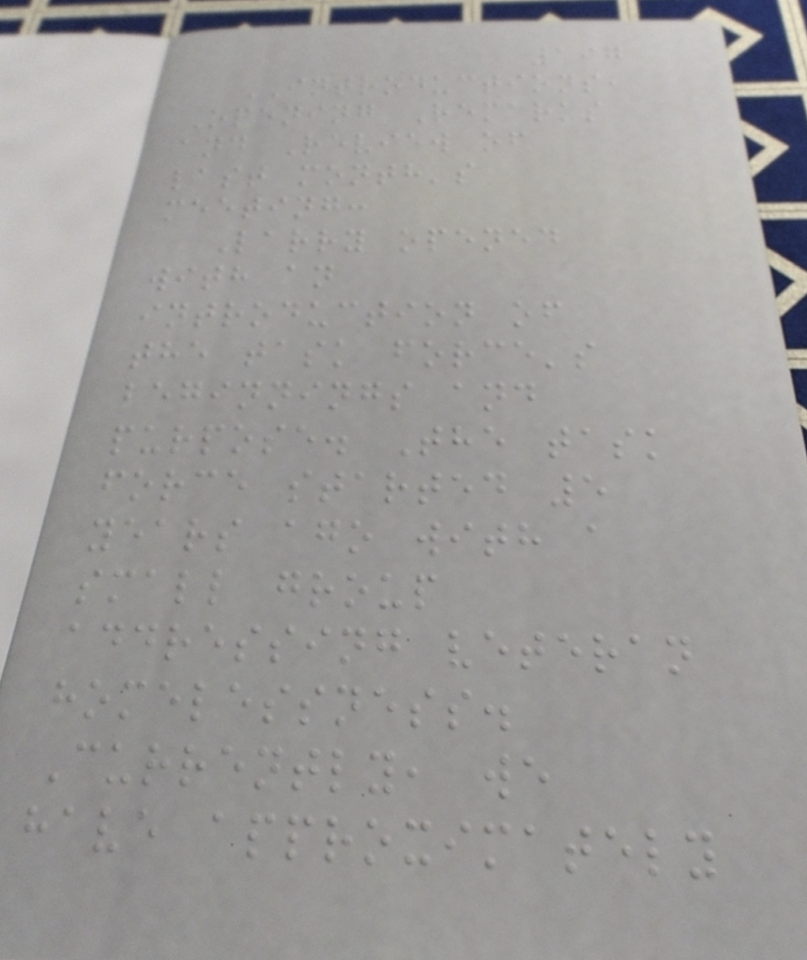197
INTRODUCTIONS,
Opening Remarks
and Review of
last month's
meeting:
Larry opened
with an
introduction of
the task force's
beginnings and
purpose. The task
force started 5
years ago with a
small group
addressing veteran
homelessness.
Currently, we
have approximately
